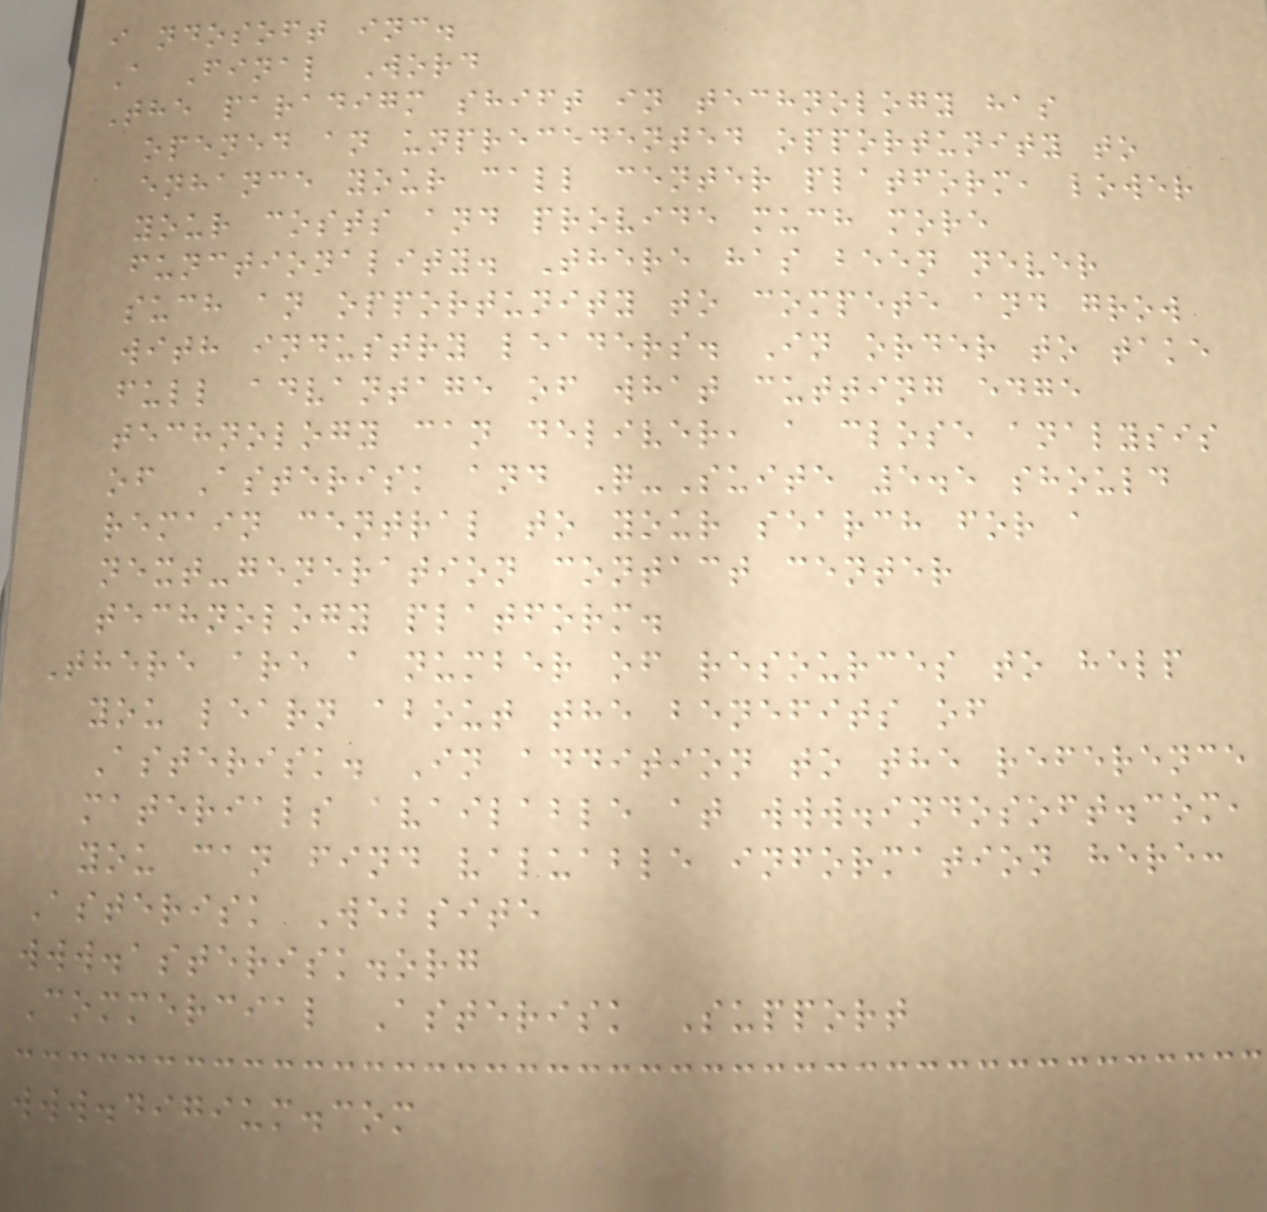i ndosoft inc.
A Final Word
The paradigm shift in technology has
opened an unprecedented opportunity to
enhance your call center platform, lower
your costs and provide much more
functionality. There has been never
such an opportunity to compete and grow
with industry leaders. In order to take
full advantage of what cutting edge
technology can deliver, a close analysis
of Asterisk and Q-Suite 5.5 should
remain central to your search for a
next-generation contact center
technology platform.
There are a number of resources to help
you learn about the benefits of
Asterisk. In addition to the reference
materials available at www.indosoft.com,
you can find valuable information here:
Asterisk Website
www.asterisk.org
Commercial Asterisk Support
www.digium.com
